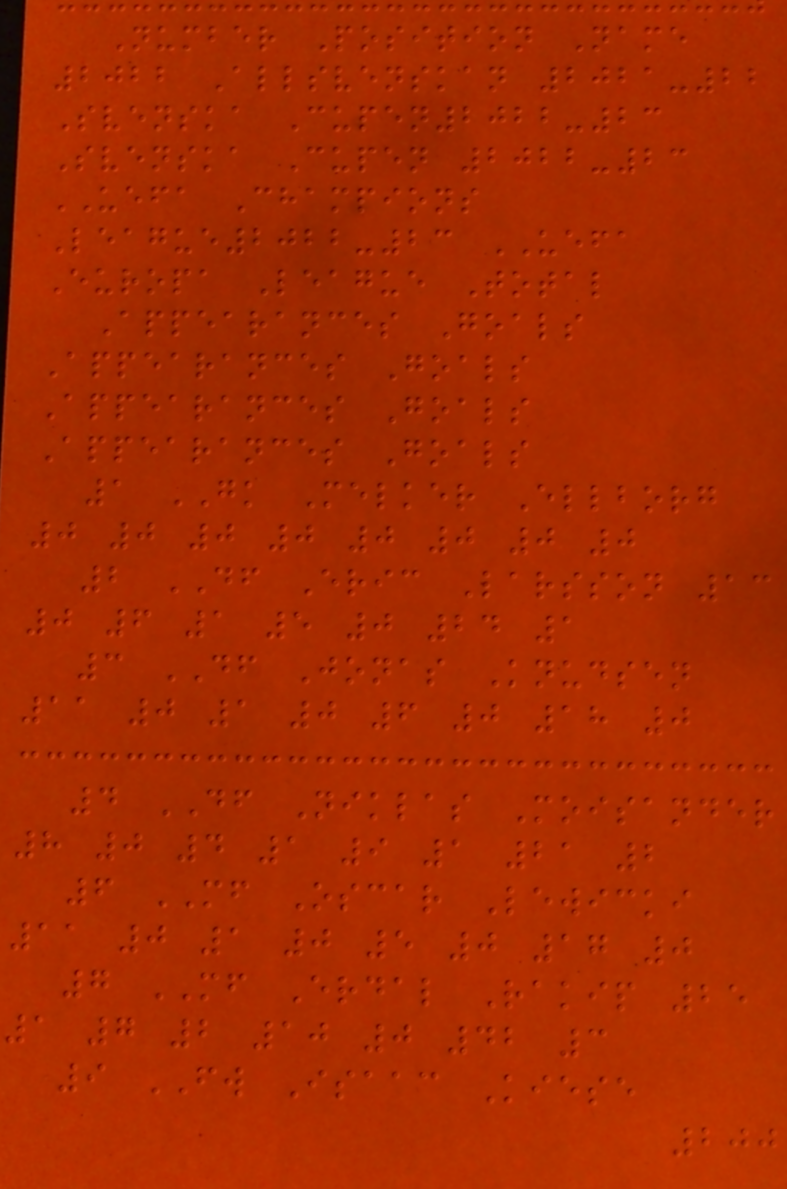Number Position Name
2022 Allsvenskan 2021-22
Svenska Cupen2022-23
Svenska Cupen 2022-23
UEFA Champions
League2022-23 UEFA
Europa League Total
Appearances Goals
Appearances Goals
Appearances Goals
Appearances Goals
1 GK Melker Ellborg
0 0 0 0 0 0 0 0
2 DF Eric Larsson 13
0 6 1 5 0 24 1
3 DF Jonas Knudsen
11 0 1 0 6 0 18 0
4 DF Niklas Moisander
8 0 4 1 9 1 21 2
6 MF Oscar Lewicki
11 0 1 0 5 0 17 0
7 MF Erdal Rakip 25
1 7 2 10 0 42 3
9 FW Isaac Kiese
200
